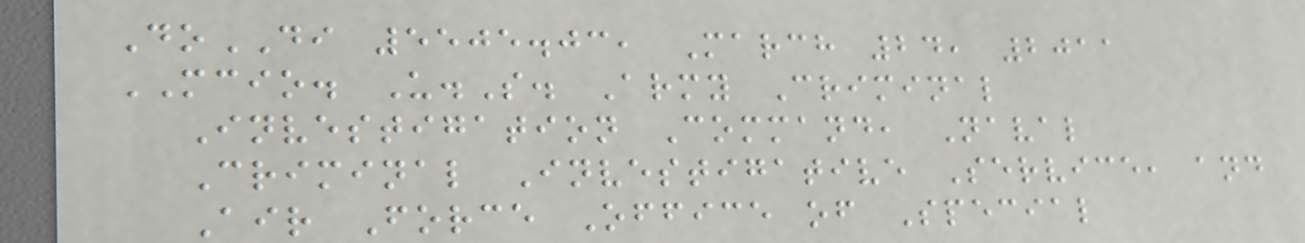DoDI 5505.03, March 24, 2011
MCIO. U.S. Army Criminal
Investigation Command, Naval
Criminal Investigative Service, and
Air Force Office of Special
